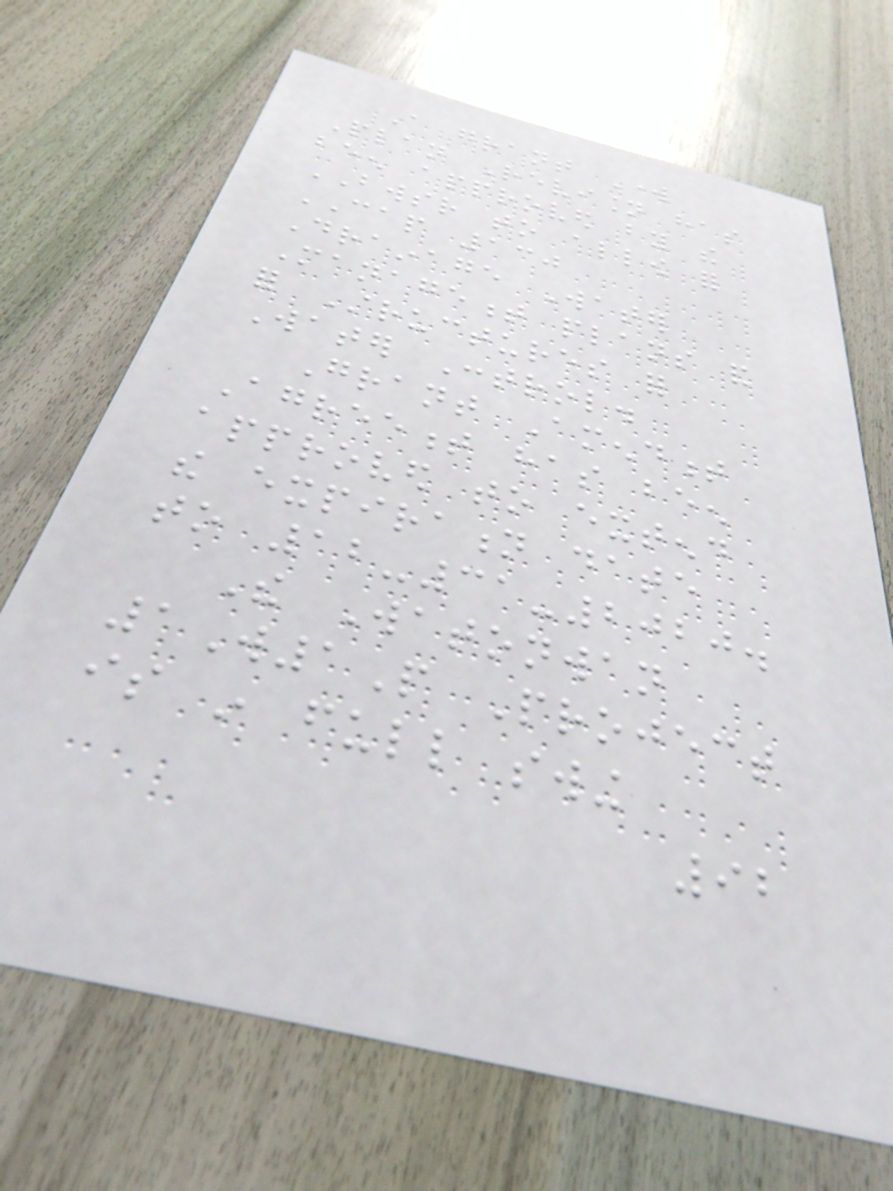A grant Work
Plan Revision has
been approved by the
BWSR to allow for
CAP 130
Drainage Water
Management plans and
for Structures for
Water Control.
Grant Amendment
Agreement has been
approved to extend
the expiration date
to 12-31-2020.
The Watonwan
1W1P Project
is in full swing
92
